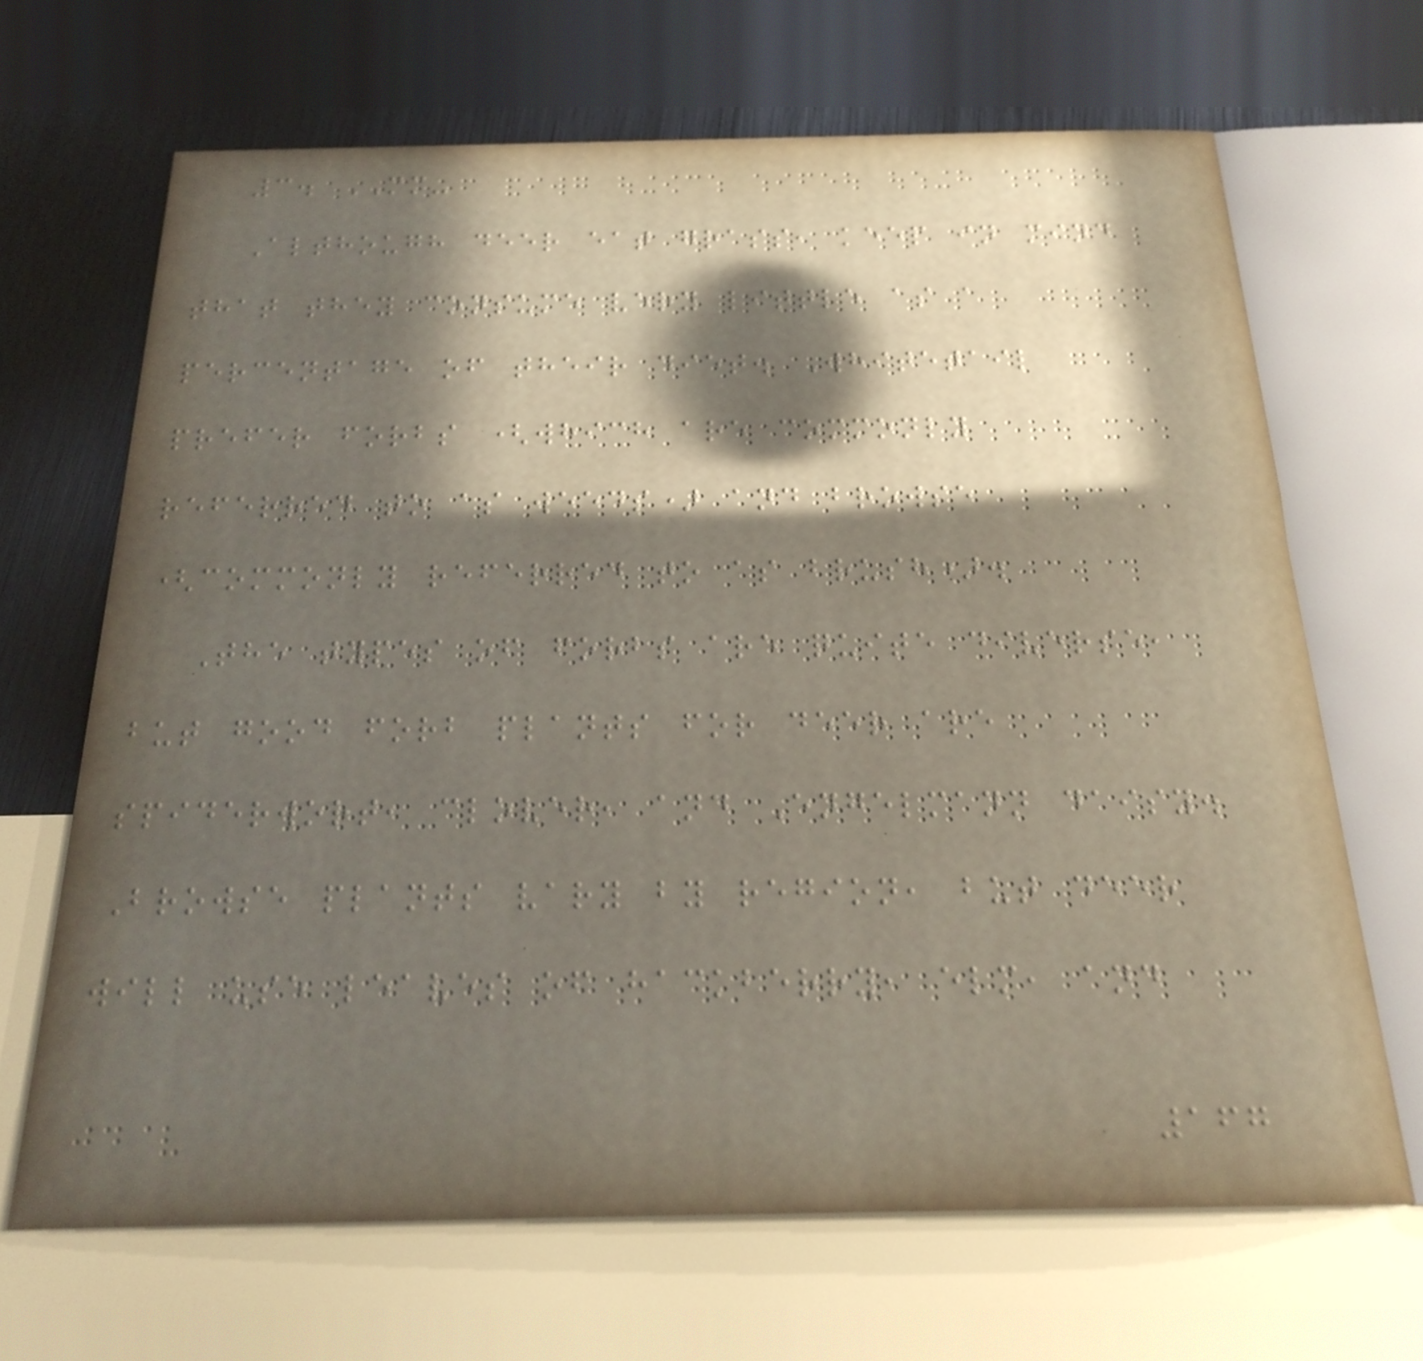3. MM-
Although deer eat grass, keep in mind
that they consume very little as a
percentage of their diet. Whitetail
prefer forbs (which are commonly
referred to as weeds) and browse
(commonly referred to as brush).
The types of forbs are quite diverse,
but good forb plants for deer are
spiderwort, clover, and Engelmann daisy.
Browse plants vary by region, but deer
will use leaves of hackberry, elm, and
167
